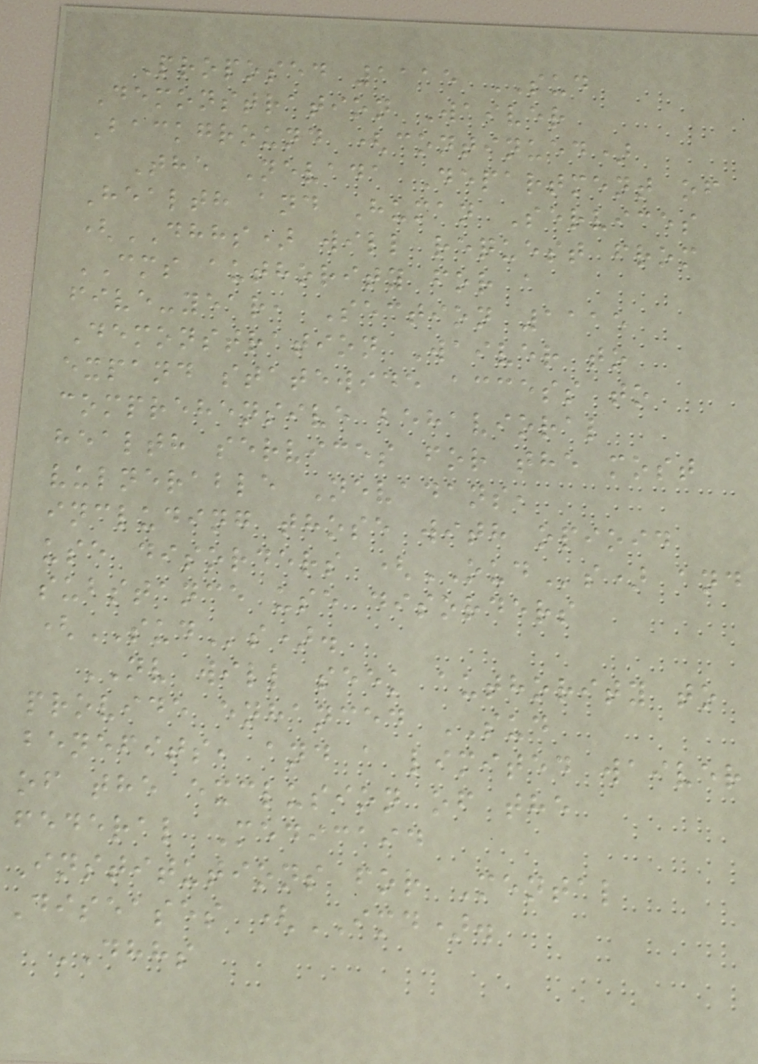Proposed 1115 SUD
Demonstration Waiver
Background (continued)
The Nevada Department of
Health and Human Services
(DHHS) will request from
CMS authority for a
five-year, Section 1115
Demonstration Waiver to
expand statewide access to
comprehensive behavioral
health services for the most
vulnerable Nevadans,
including those with opioid
use disorders (OUDs) and
substance use disorders
(SUDs).
NV will seek authority to
provide enhanced SUD
benefits, and a limited waiver
of the exclusion of the
federal Medicaid
Institutions for Mental
Diseases (IMD).
DHHS
